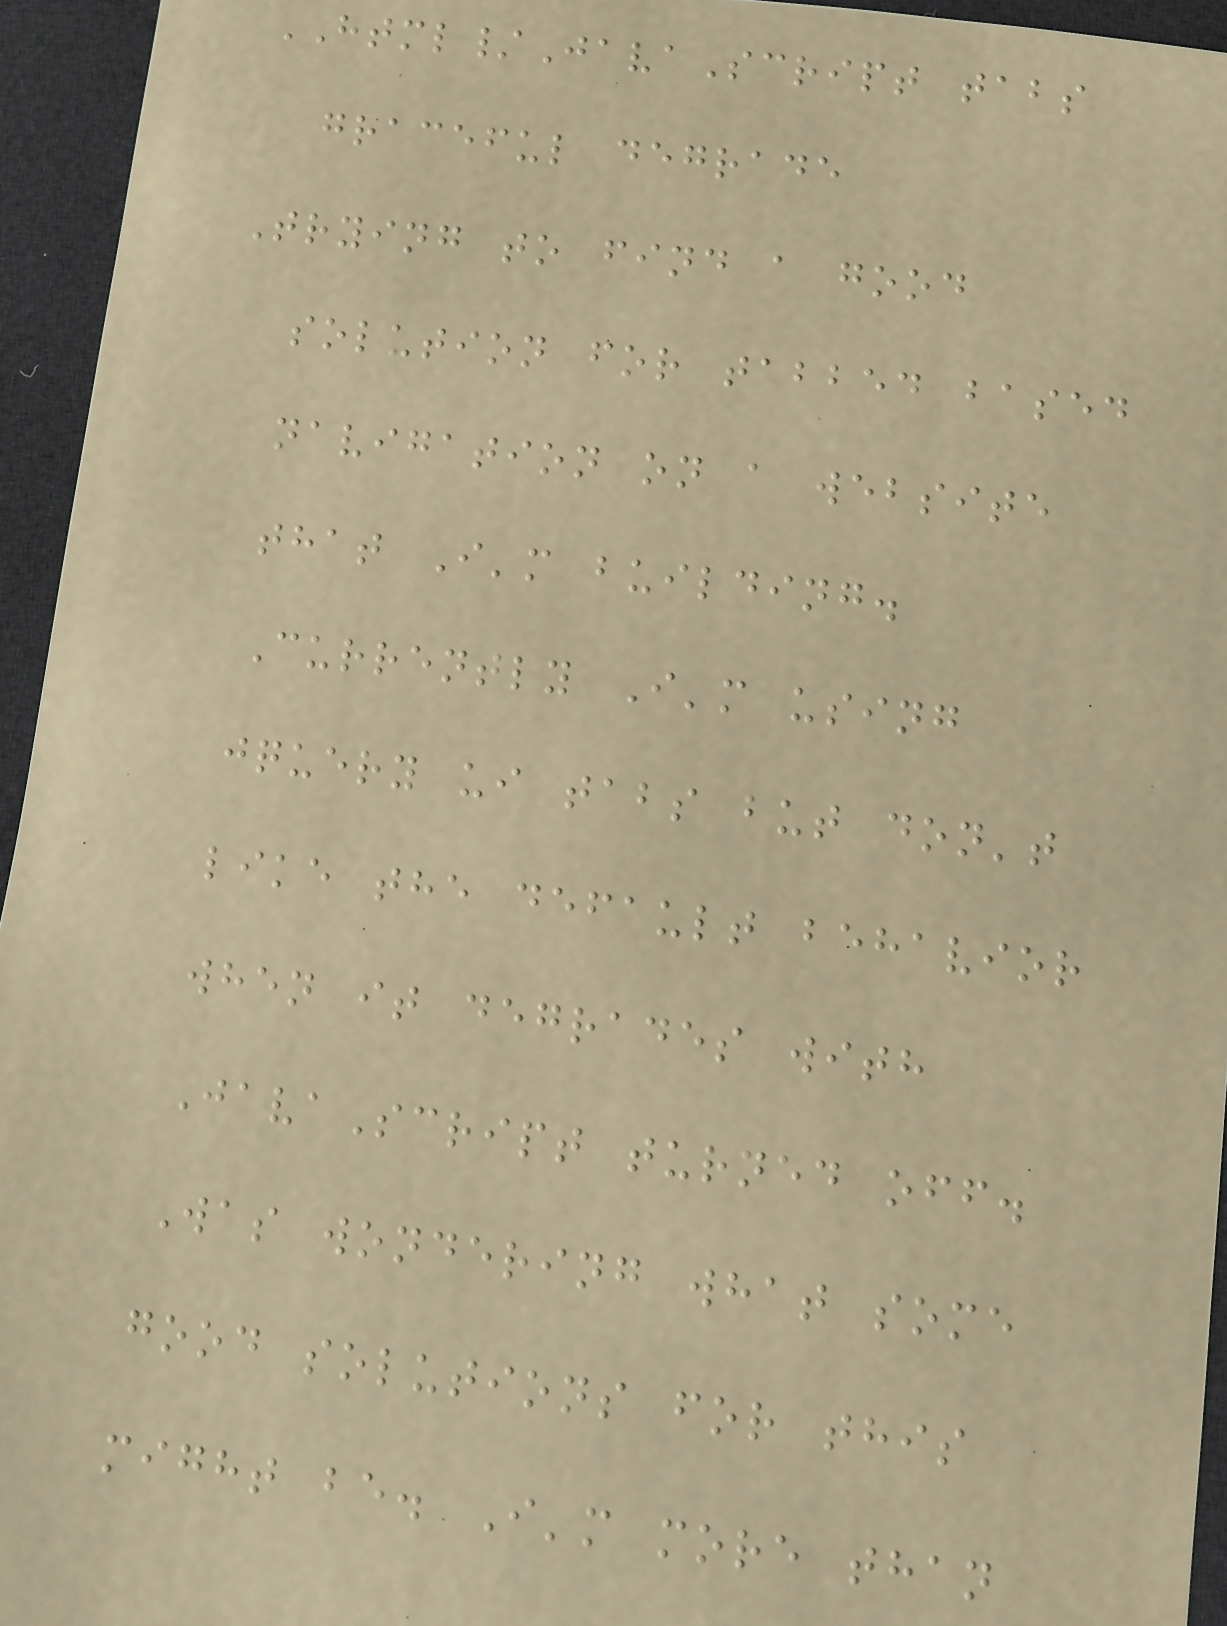HTML/JavaScript tabs
graceful degrade
Trying to find a good
solution for tabbed based
navigation on a website
that I'm building.
Currently I'm using
jquery ui tabs but don't
like the default behavior
when it degrades with
JavaScript turned off.
Was wondering what some
good solutions for this
might be. I'm more than
